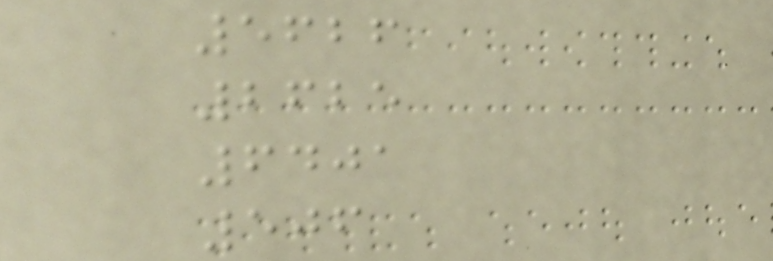5626
2625
6401
506
